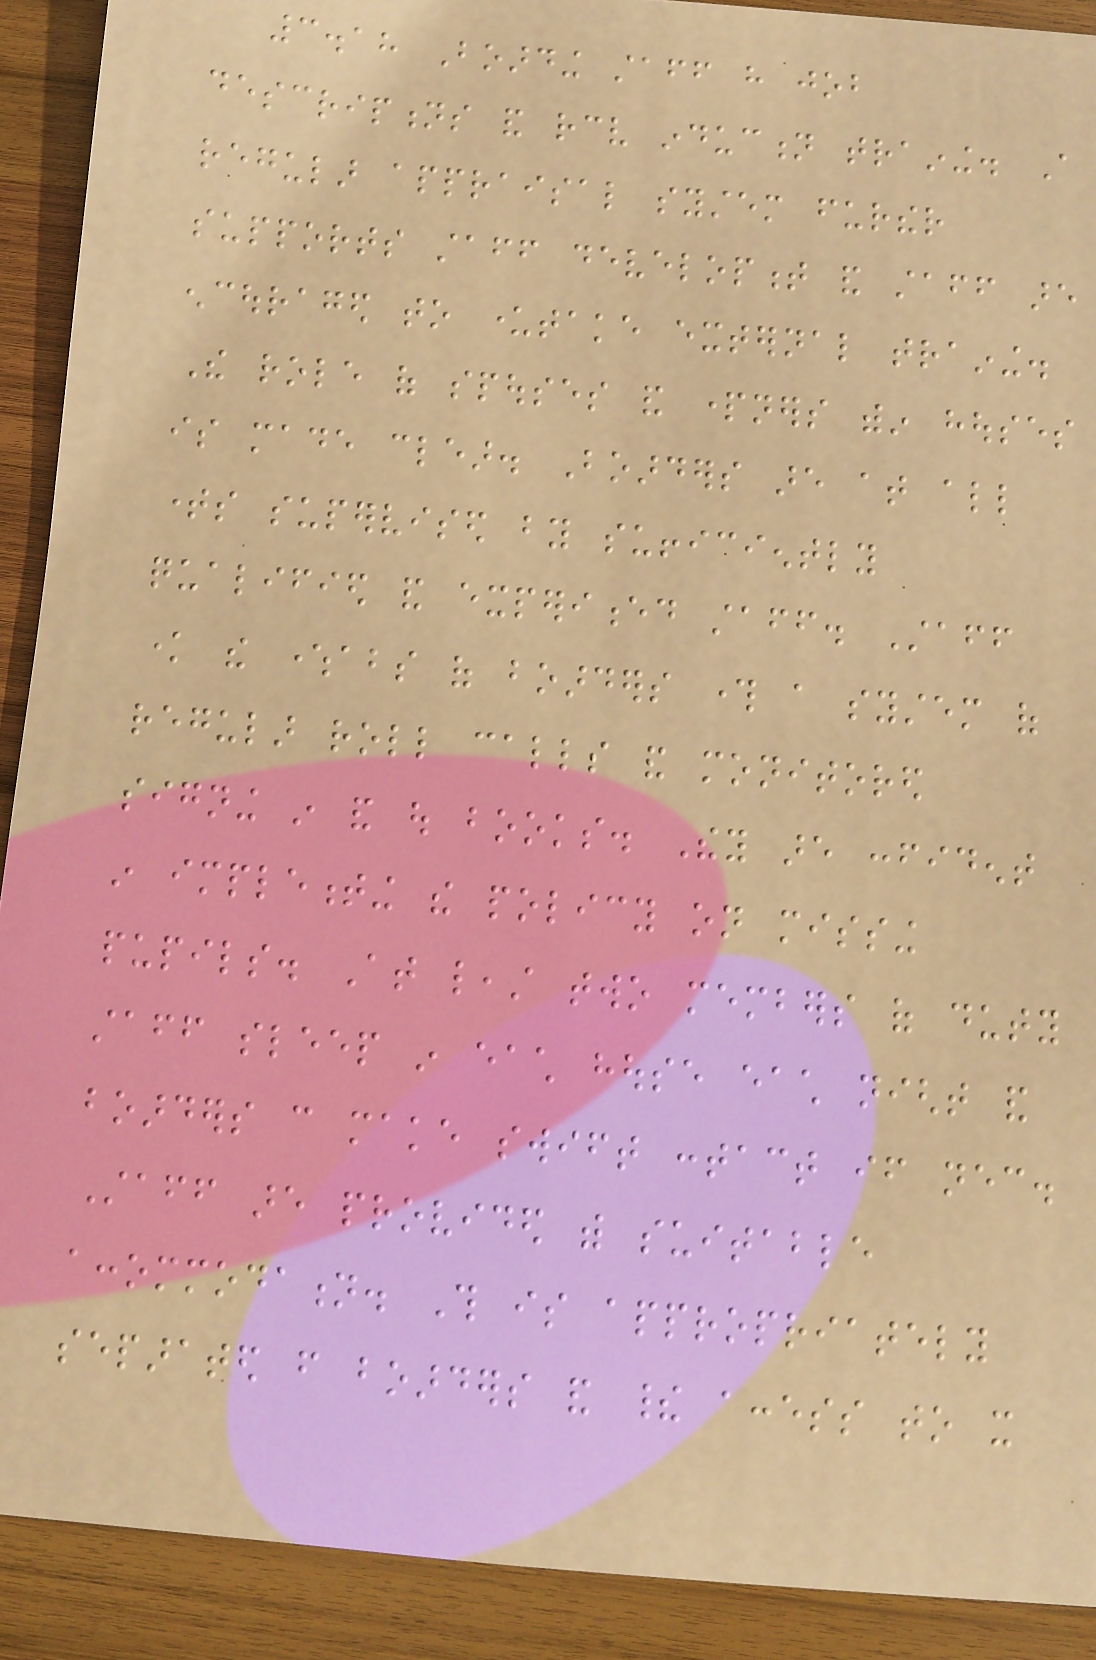3.18 Boarding staff have job
descriptions and receive induction training. A
regular appraisal system further
supports staff development and staff are
encouraged to undertake external training.
The role of spouses and partners within houses
is made clear. Boarders are at all
times supervised by sufficiently
qualified and experienced staff. Staff
know the whereabouts of boarders through a system of
regular roll calls and monitored
signing in and out books. They are confident
in implementing the policy on missing
pupils. At least two members of duty
staff sleep in each house each night and
boarders can make swift contact if necessary.
Staff are provided with suitable
accommodation. This is appropriately
separated from boarders and their access to it
